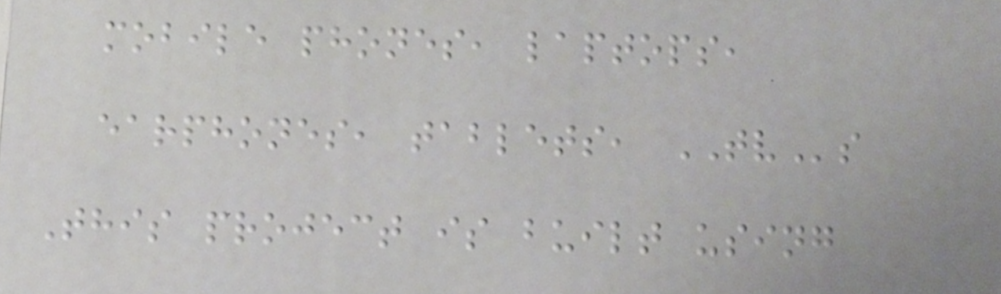mobile phones, laptops,
earphones, tablets, TVs
This project is built using
